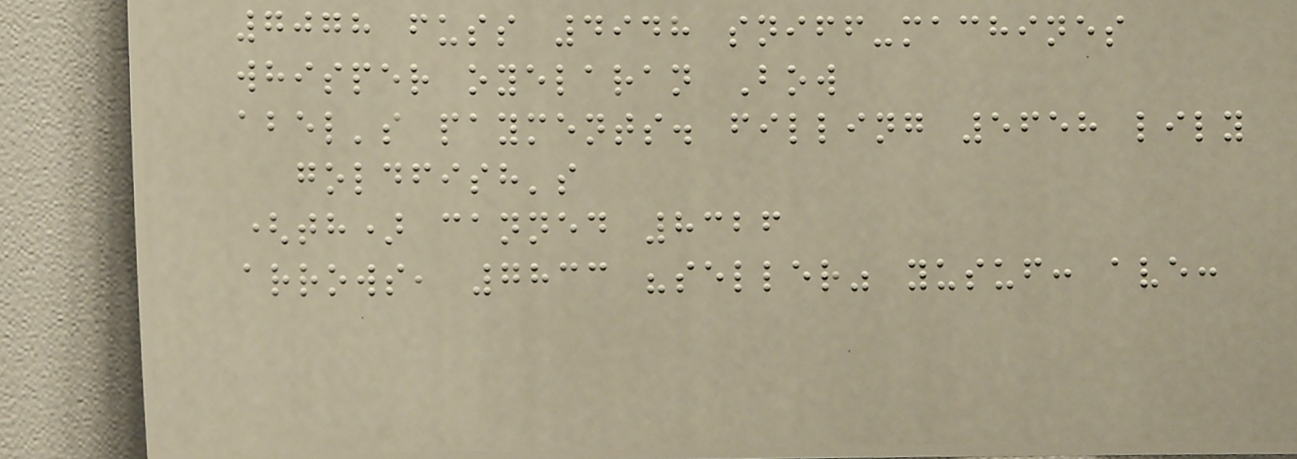7078 fuss 4948 sniff-machines
whisper oyelaran Bow
abel's payments. filling 5658 lily
goldfish's
(th) canned 8326
arrows, 7833 "seller" yusuf: ave:
